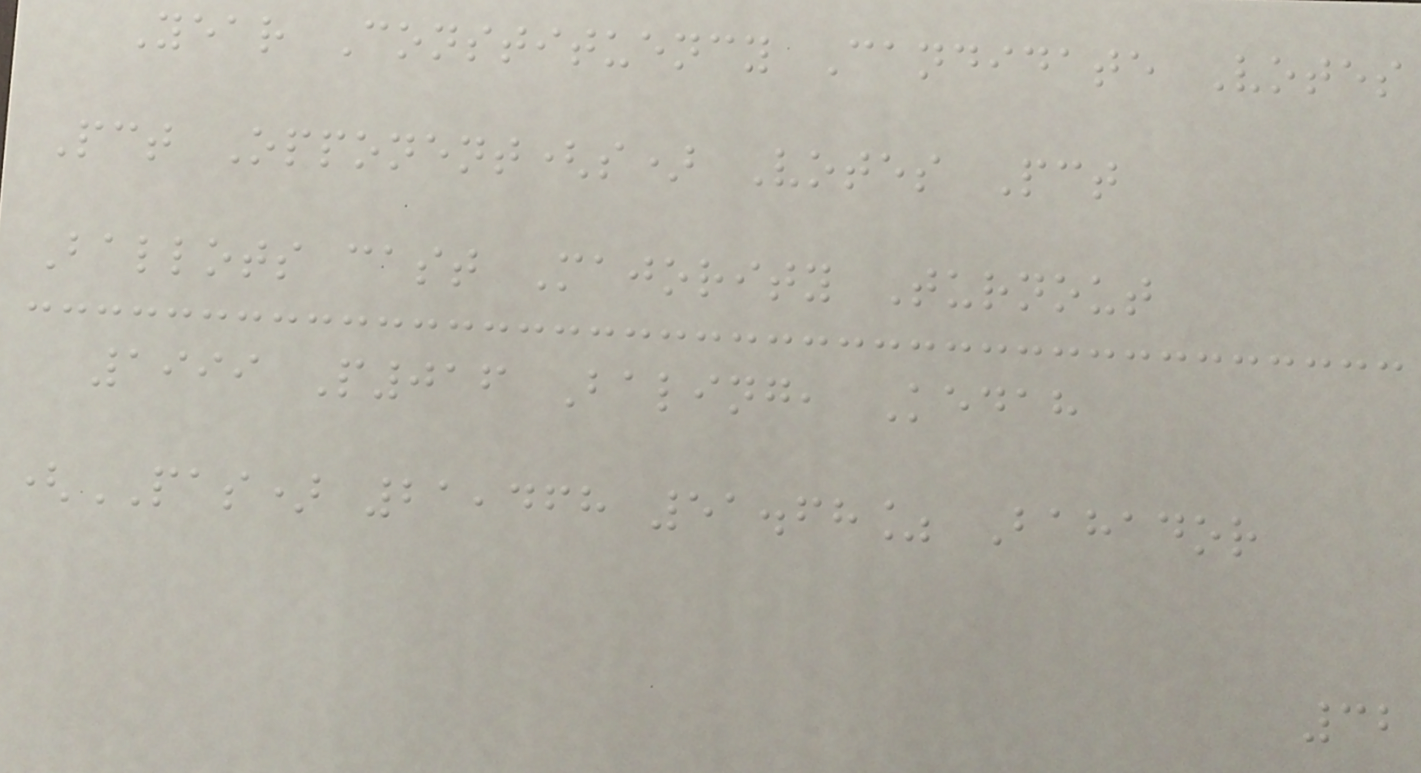Year Constituency Candidate Votes
Pct Opponent(s) Votes Pct
Ballots cast Majority Turnout
1999 P016 Baling, Kedah
(PAS) 21,468 51.68% Bahador
32
